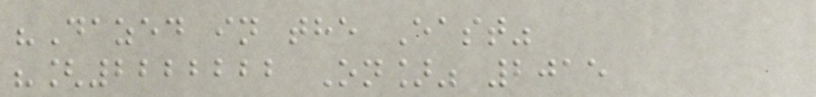"Dazed in the East"
"[2222222 On]" 2015
